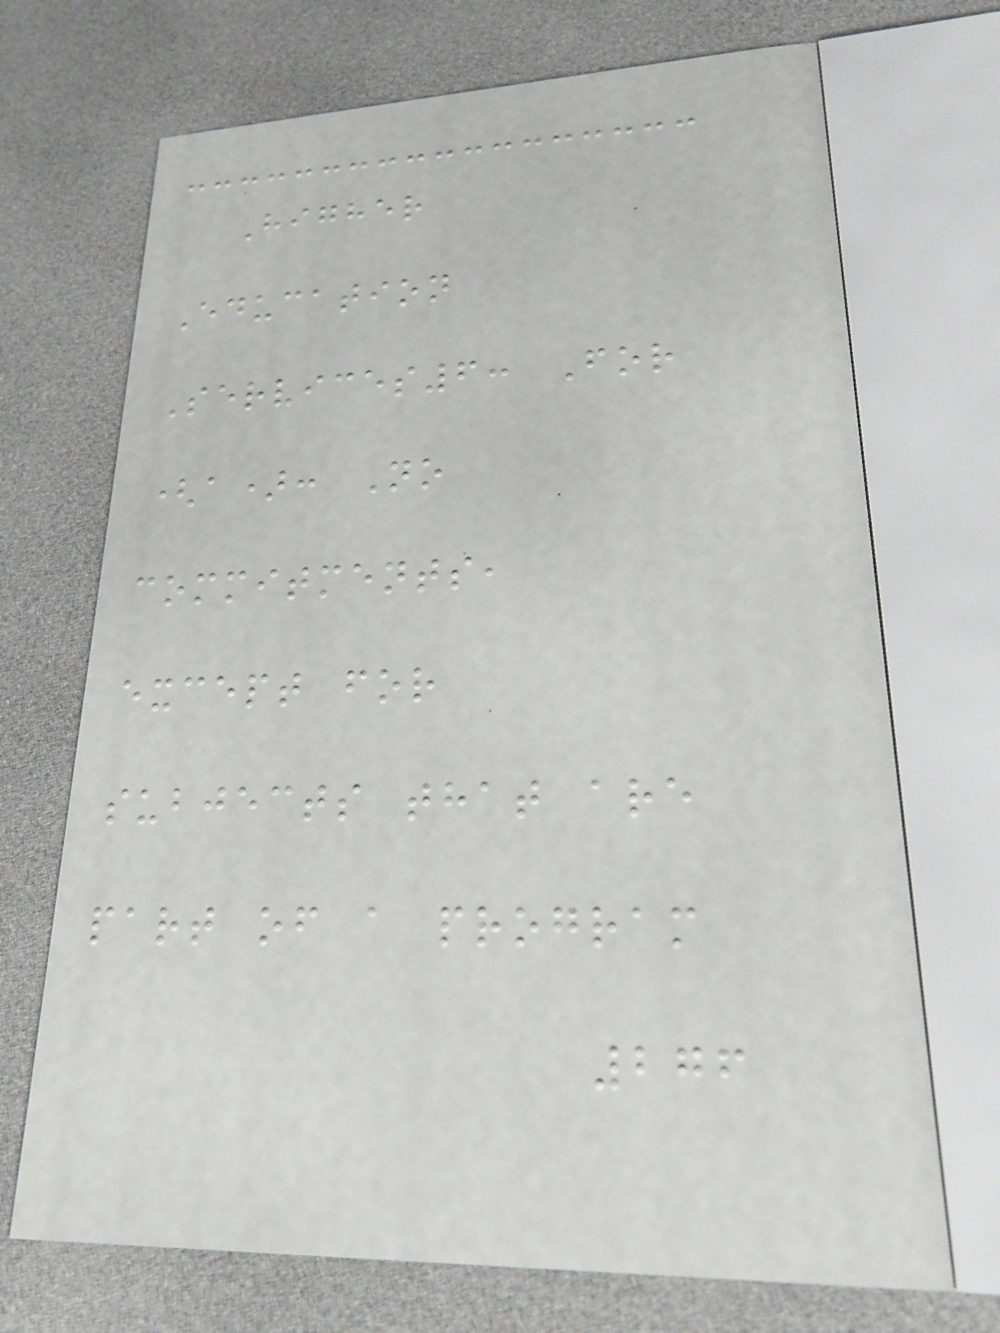Higher
Education
Services6: For
(a): No
commitments,
except for
subjects that are
part of a program
276
